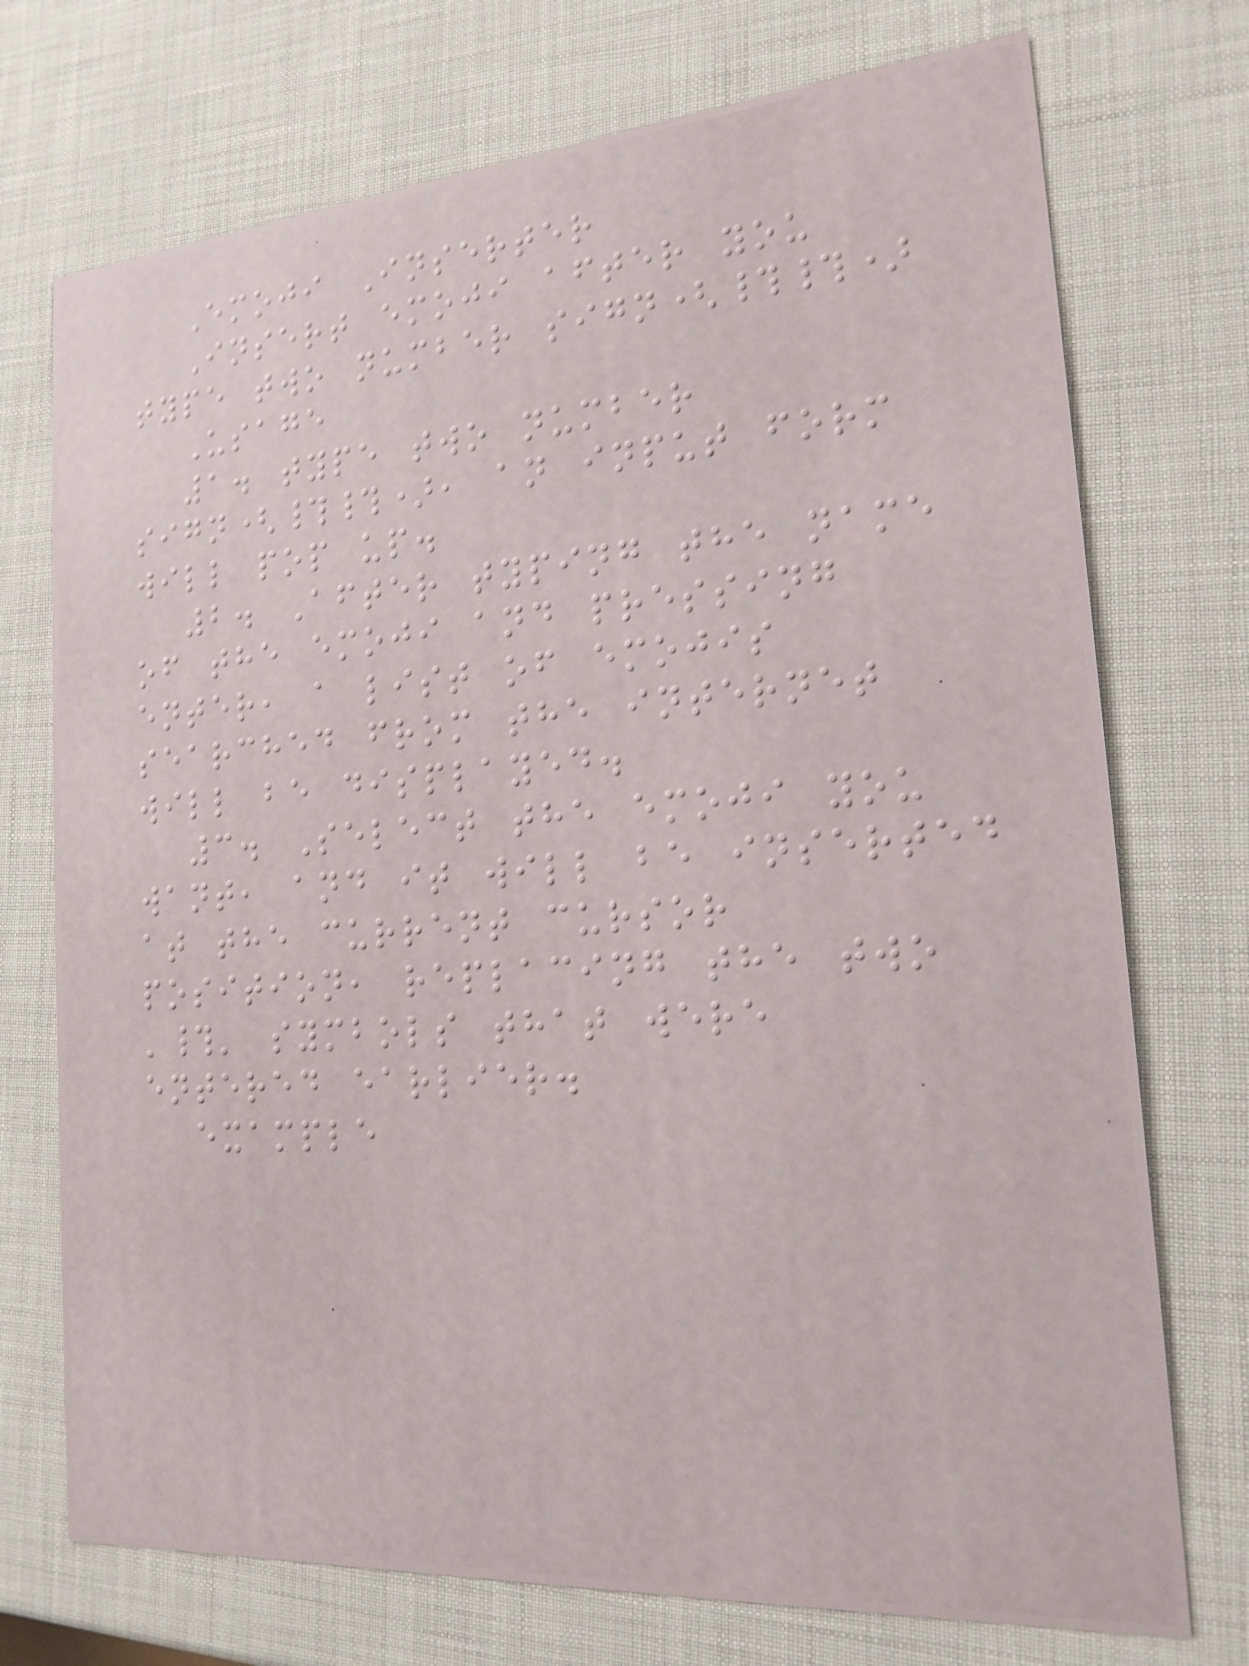Emoji Inserter
Insert emoji after you
type two number sign(##)
Usage
1. type two number
sign(##), an input form
will pop up.
2. After typing the name
of the emoji and pressing
enter, a list of emojis
searched from the internet
will be displayed.
3. Select the emoji you
want, and it will be inserted
at the current cursor
position, replacing the two
'#' symbols that were
entered earlier.
example
